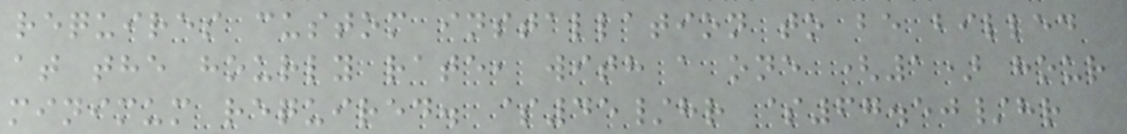requires custom installation to be billed
at the hourly rate, with a one (1) hour
minimum required. $45/hr $67.50/hr
